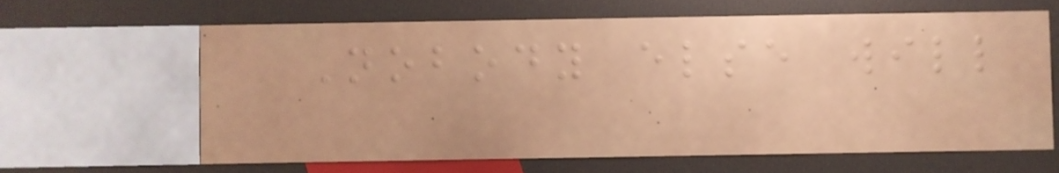Nobody else will
